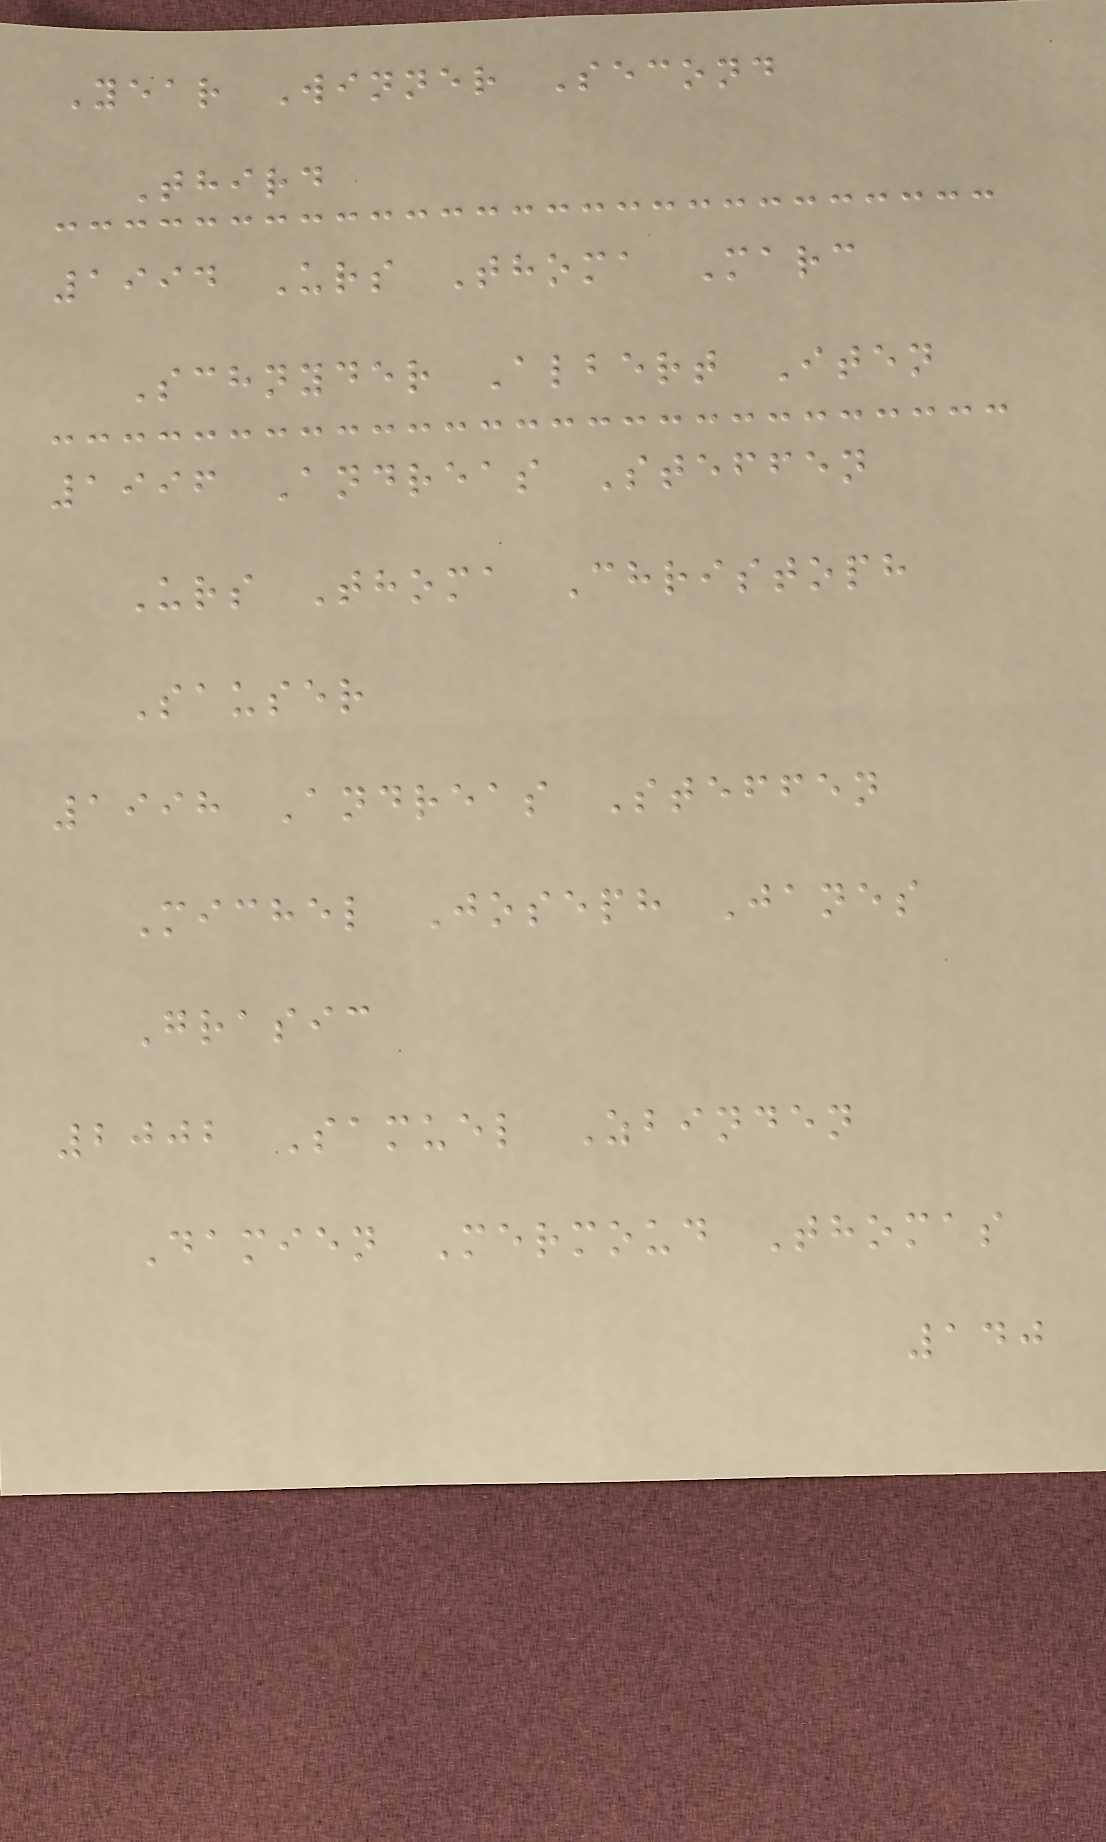Year Winner Second
Third
1994 Urs Thoma Marc
Schnyder Albert Iten
1996 Andreas Steffen
Urs Thoma Christoph
Sauser
1998 Andreas Steffen
Michel Joseph Janes
Grasic
2002 Samuel Zbinden
Damien Mermoud Thomas
140
